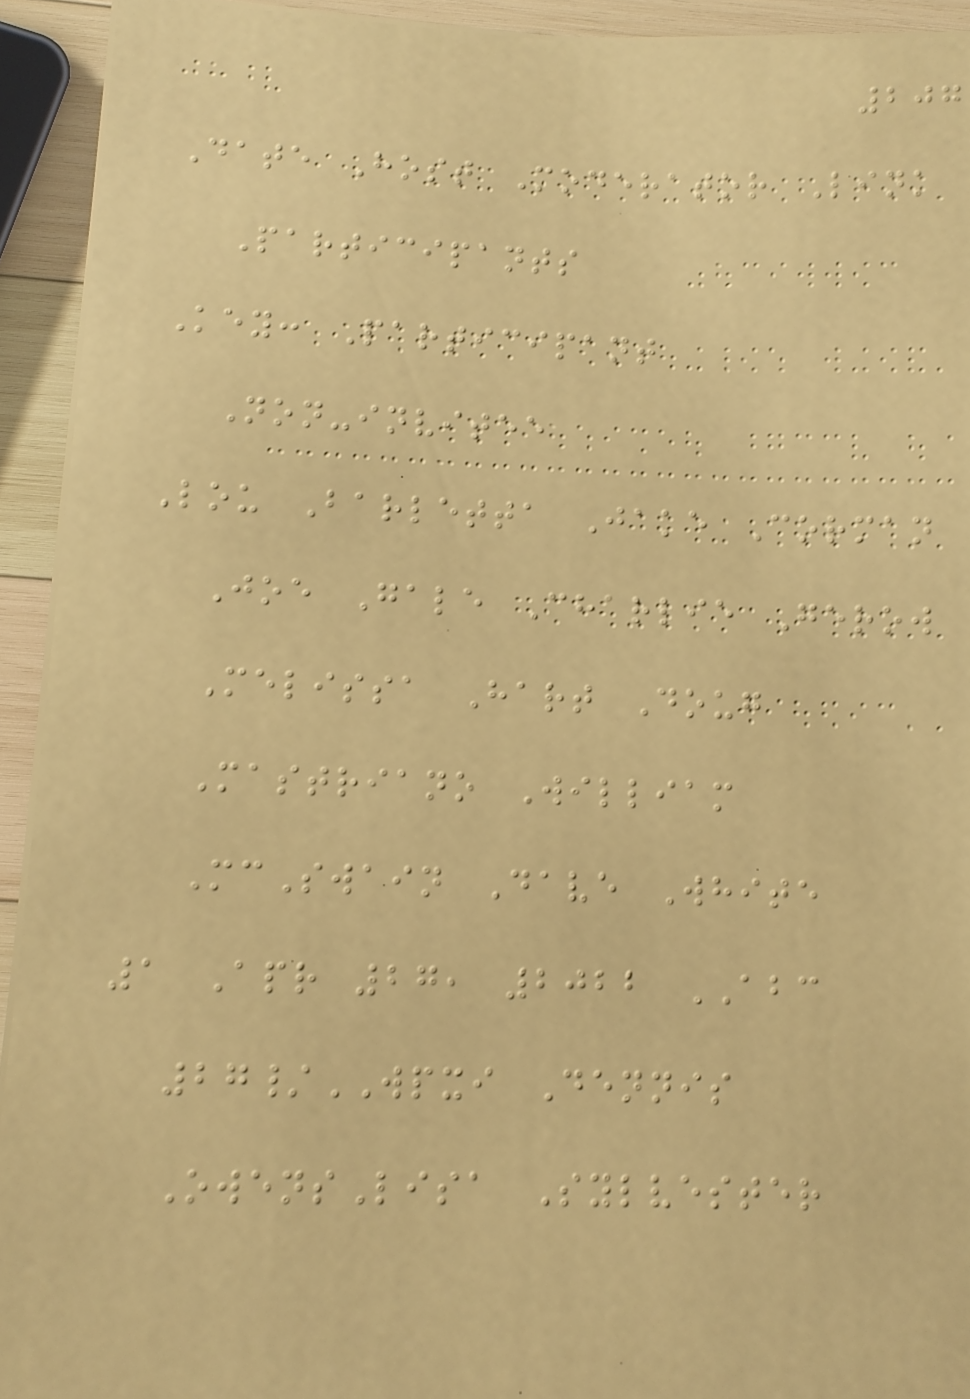207
Date Host Moderator Link
Participants
Key: Participant
Non-invitee
Lou Barletta Jake Corman
Joe Gale Charlie Gerow
Melissa Hart Doug
Mastriano William
McSwain Dave White
1 Apr 27, 2022 ABC
27/WPXI Dennis
OwensLisa Sylvester
